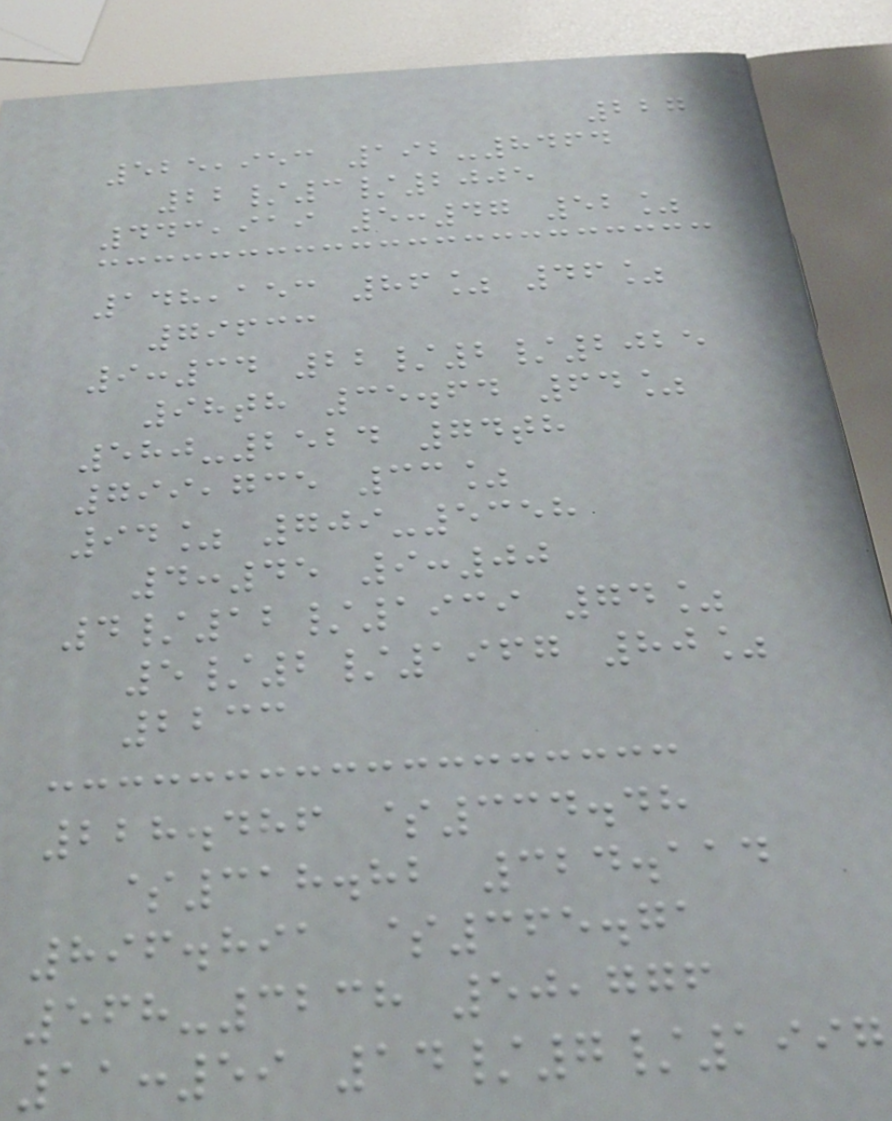227
525,953 192-8464
22/3/2005
443,919 5:47 52%
148,153 86% 46%
79633
9:34 22/2/2025
98th 35.64 64%
580-2524 74th
799,735 33%
94% 709-5358
4:45 9:00
4/12/1939 74%
5/2/1967 80%
2233
228.486 $334.48
$318.82 324.114
896.891 $365.71
568-3238 50,776
11:59 14/7/1997
